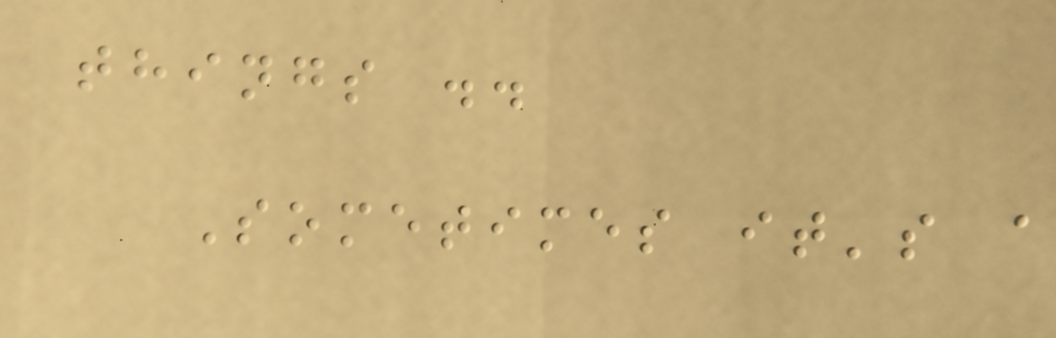things ..
Sometimes it's a
